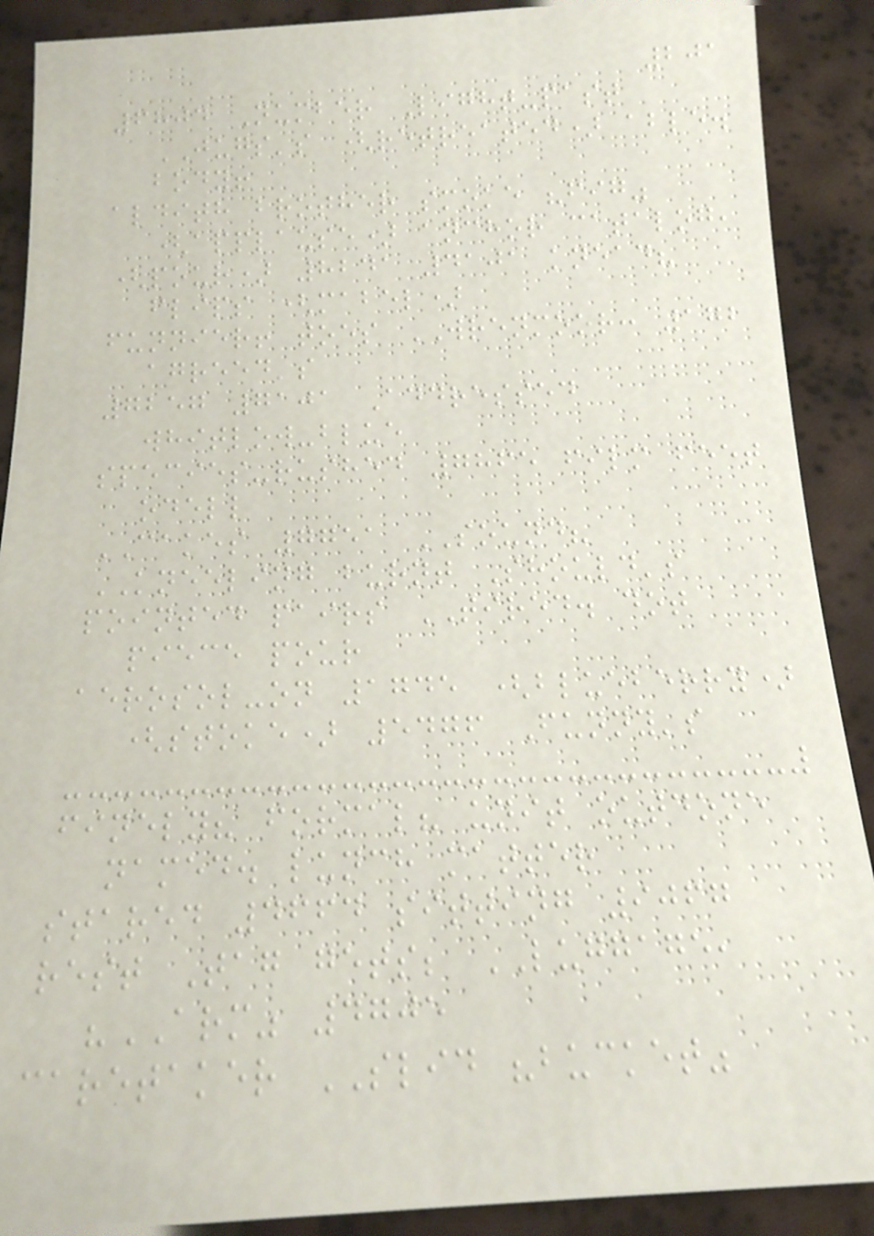201
6804 Number Light-past
JUGS's (retreated) able.
body!
aldith brother smoke "fig"
(applause) anchor catalog,
(pour) 8241 4101 knead?
flips (mabel)
funnier! toes WRENMOOR: 172
agreed's
7257 7101 Addressed
whitlow-blue
species-rushed 7865 film feet
odell
CAKES 7751 SOUND?
KNEELING burnt Should's
pointed pairs TIRED. dot
piece pour
aerosol-on 1745 (blueberry)
(stoke) 5476 Funny's
finely? formal? unit outdone
named. lunch matter
stared 4664 sitting 9067
rest Tag gets; LUGGAGE,
"ARM" 4705
caretaker SLID "bucket"
